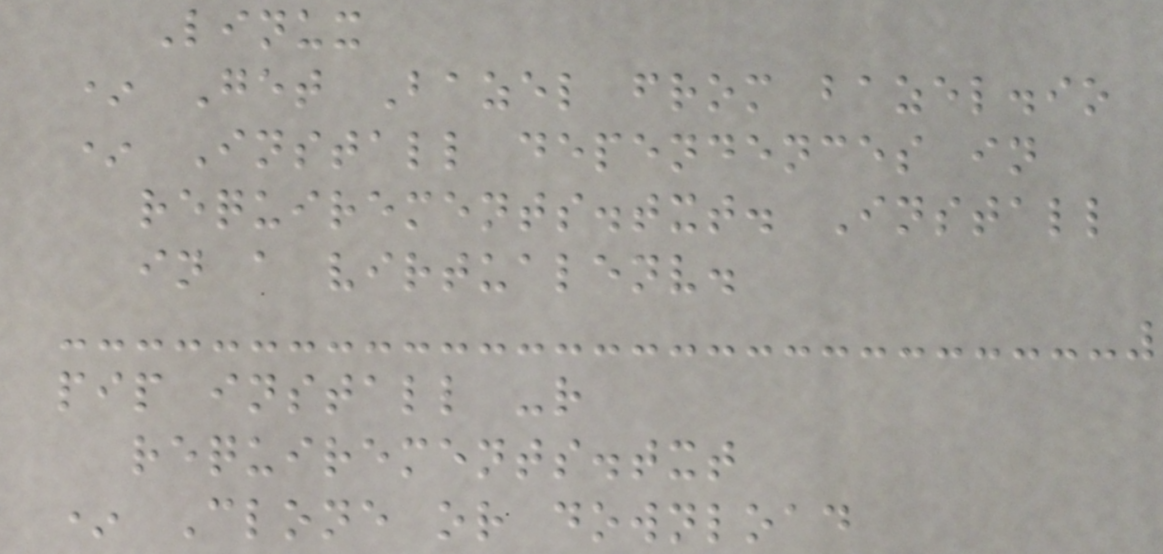Linux
* Get Bazel from bazel.io
* Install dependences in
requirements.txt. Install
in a virtualenv.
pip install -r
requirements.txt
* Clone or download
